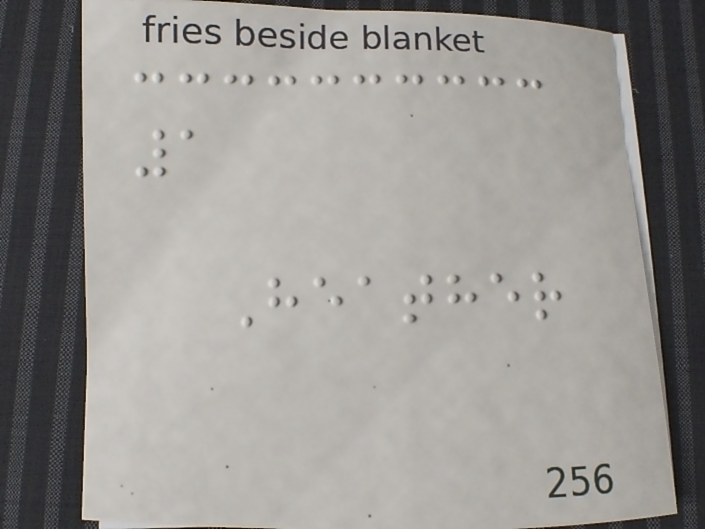1
Heather
